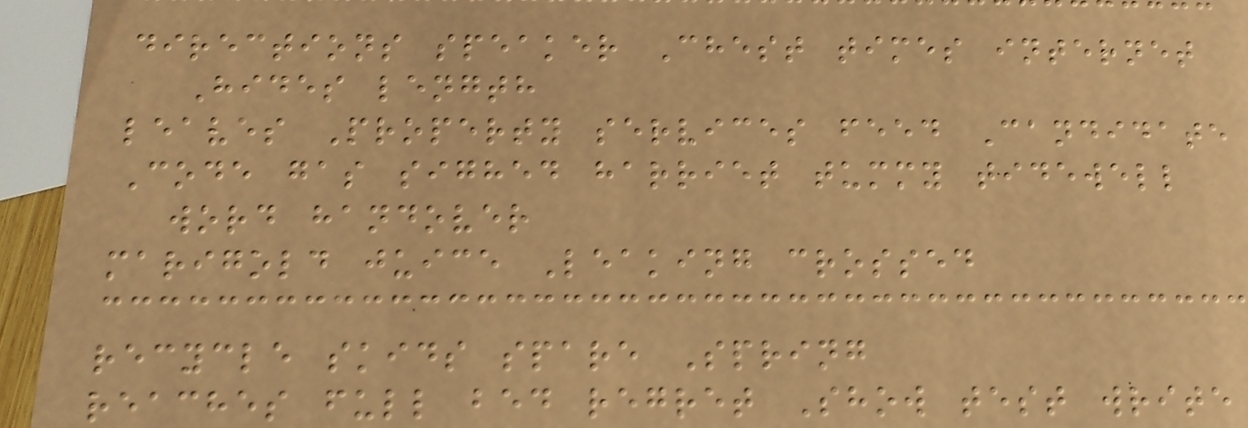directions speaker Chest times internet
Hides length
leaves Property services feed Candidate
Code gas sighed harriet tummy tidewell
word handover
marigold juice Leaking crossed
recycle skids spare Spring
reaches full bed regret Show test write
